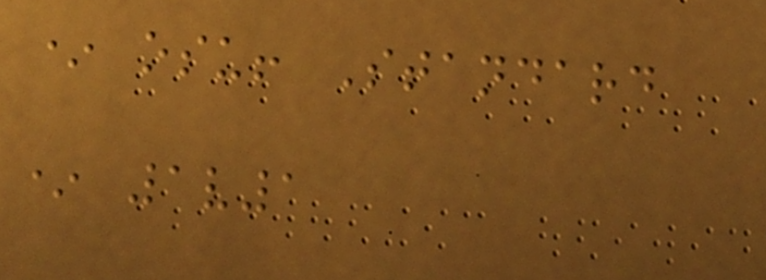* osu! Standard
* 1v1
